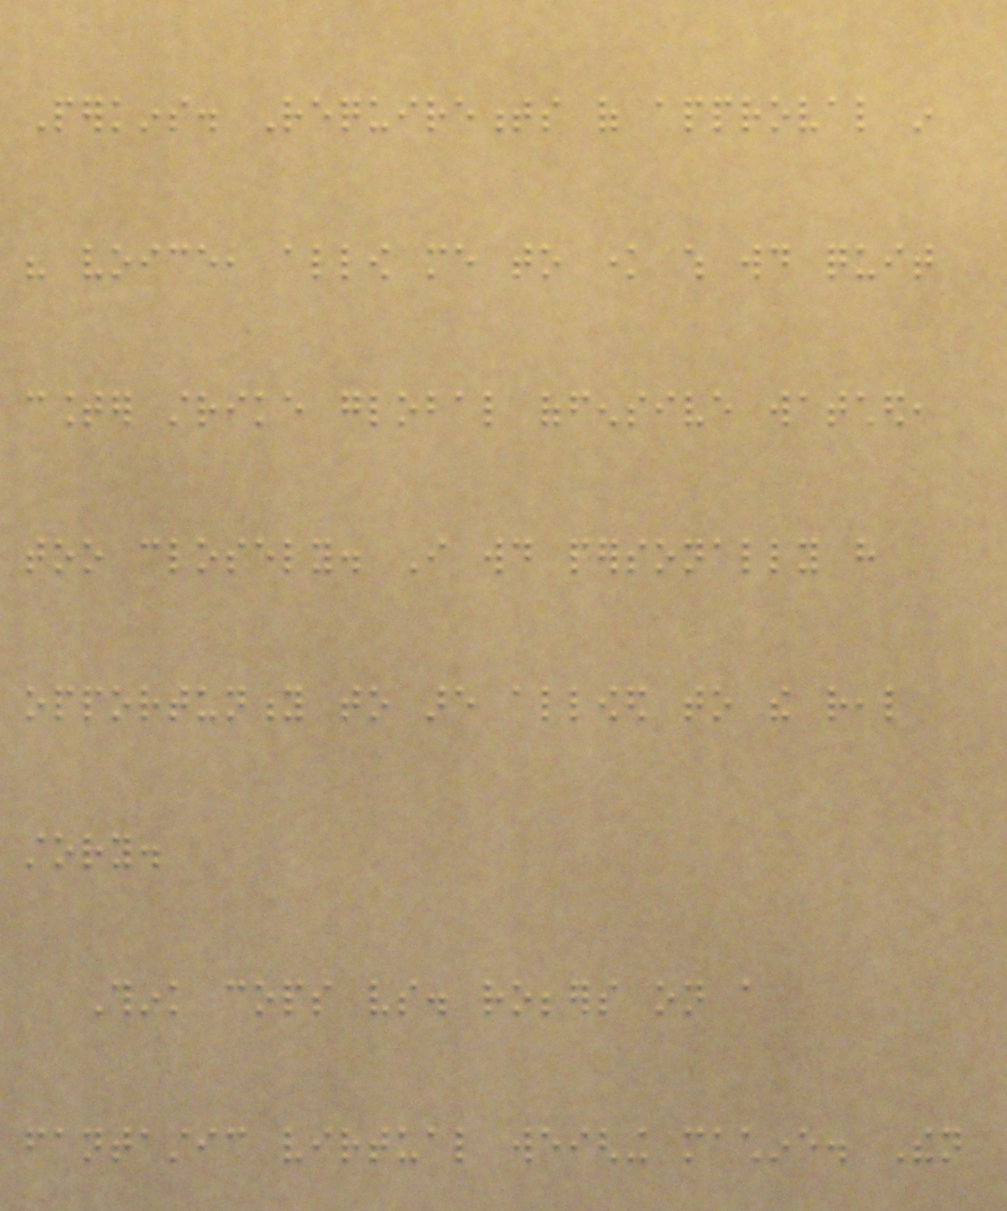Perkins. Requirements of approval in
his voice, allow me to know which would quit
counter strike global offensive watched,
too closely. I would personally have
opportunity to are allowed to the real
story.
Think cops vs. robbers on a
fantastic virtual weighing machine. Then
